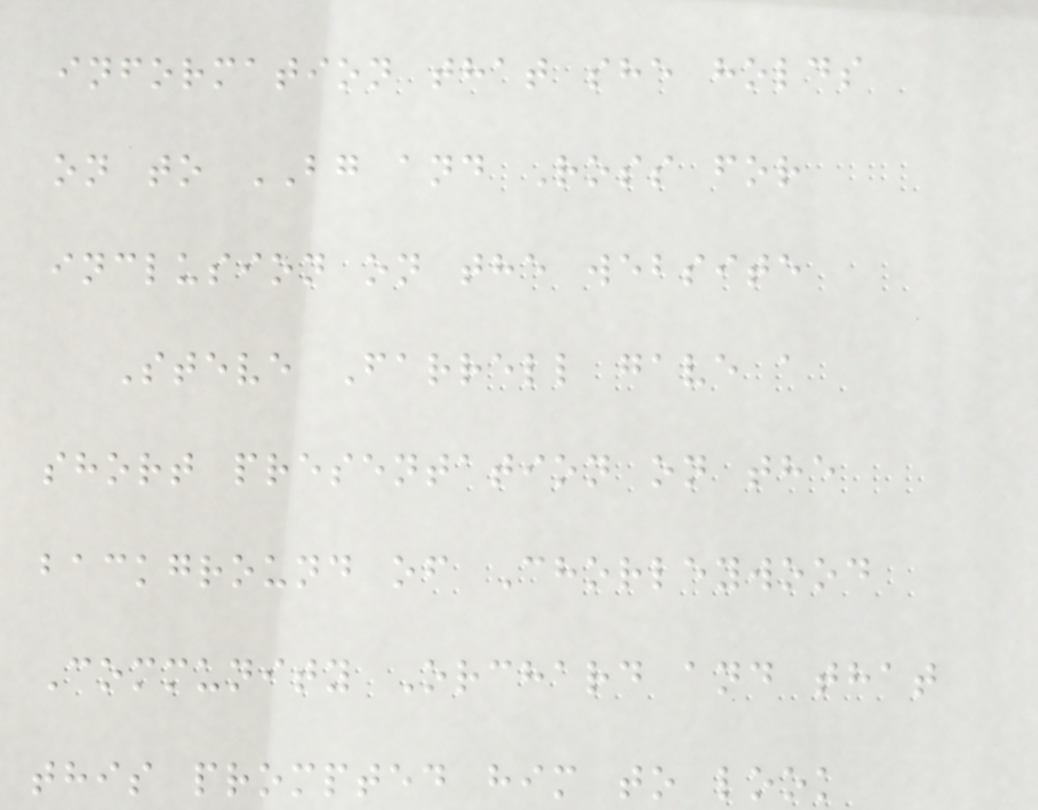information that she holds
on to BG and Ross for
inclusion on the website
Steve Farrell gave a
short presentation on the
background of Chorleywood
Community Orchard and that
this prompted him to look
